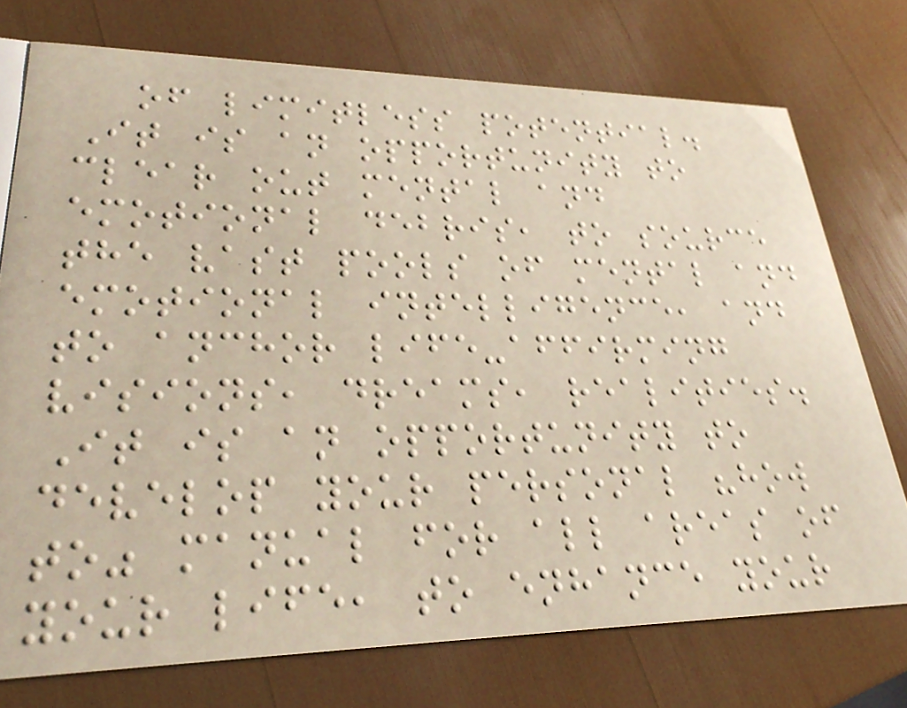of limitless potential.
It is an opportunity to
clear out mental and
emotional debris, to source
the vast pools of mental and
emotional intelligence, and
to anchor life-affirming
visions, dreams, realities.
It is an opportunity to
develop your personal "how
to" manual for all areas of
your life, to enhance your
